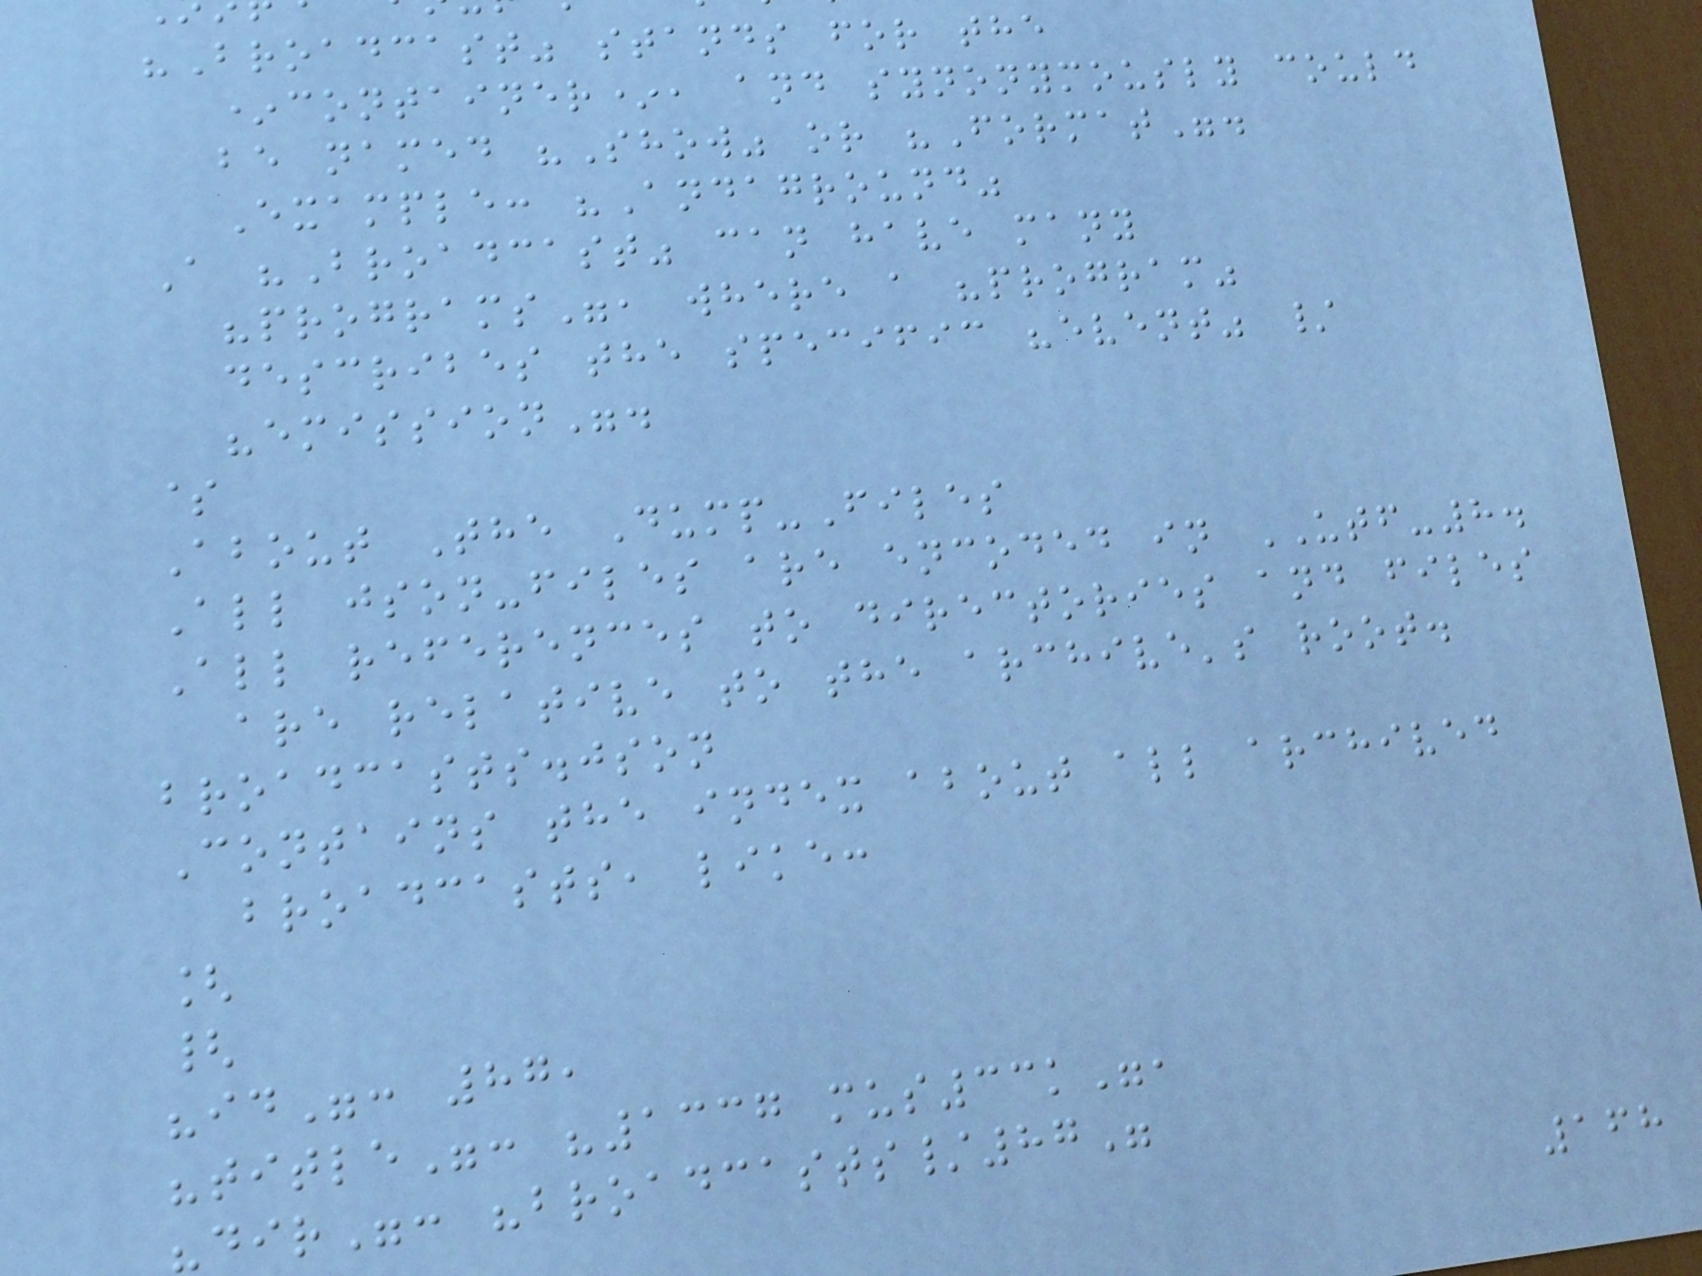"Broadcast" stands for the
*container*, and synonymously could
be named "Show" or "Format".
Example: "Andaground"
A "Broadcast" can have many
"programs", where a "program"
describes the specific "event" /
"emission".
$
About The Dump-Files
All json-files are encoded in UTF-8.
All references to directories and files
are relative to the archive's root.
broadcasts.json
Contains the index about all archived
broadcasts, like:
[
{
"id": 87,
"title": "1337 mus33k",
"dir": "broadcasts/87"
168
